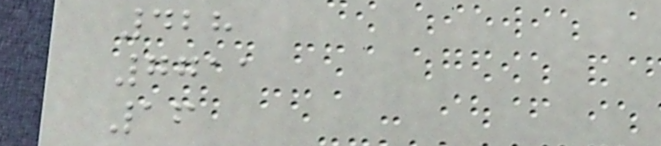428
7711
16
